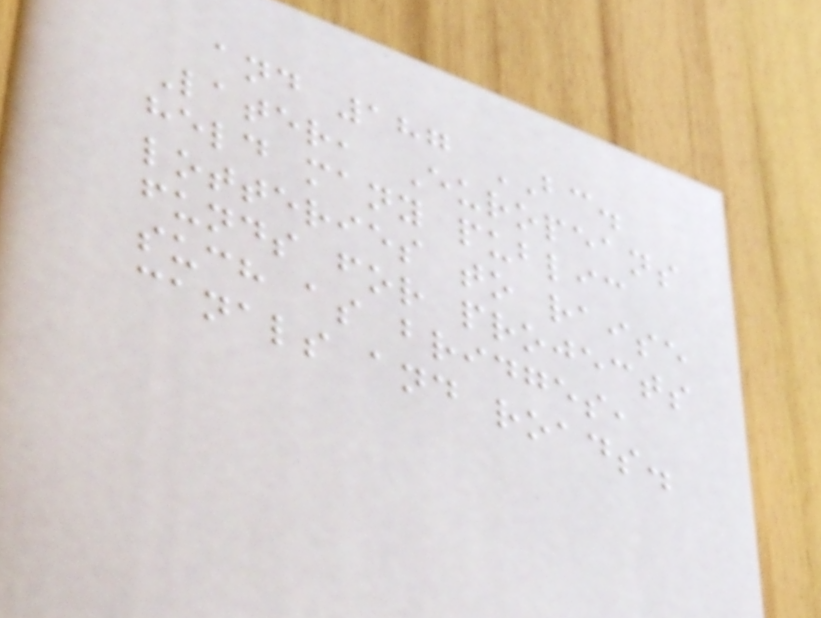and 187 BC.
Later, Europeans
held many public
lotteries to raise
funds for projects
such as bridges,
canals and roads.
